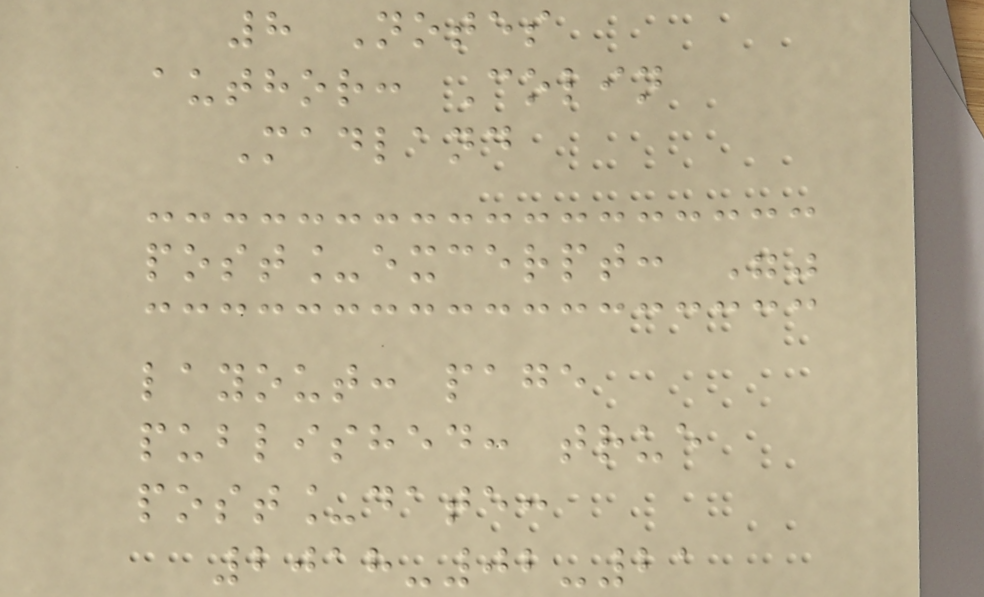8 Notes
author: Colin
Madland
post_excerpt: ""
layout: page
published: true
post_date:
2018-02-21
